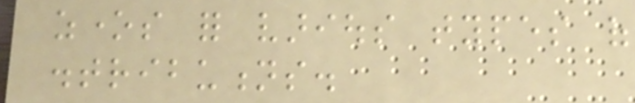zones for various types of
distributions.
